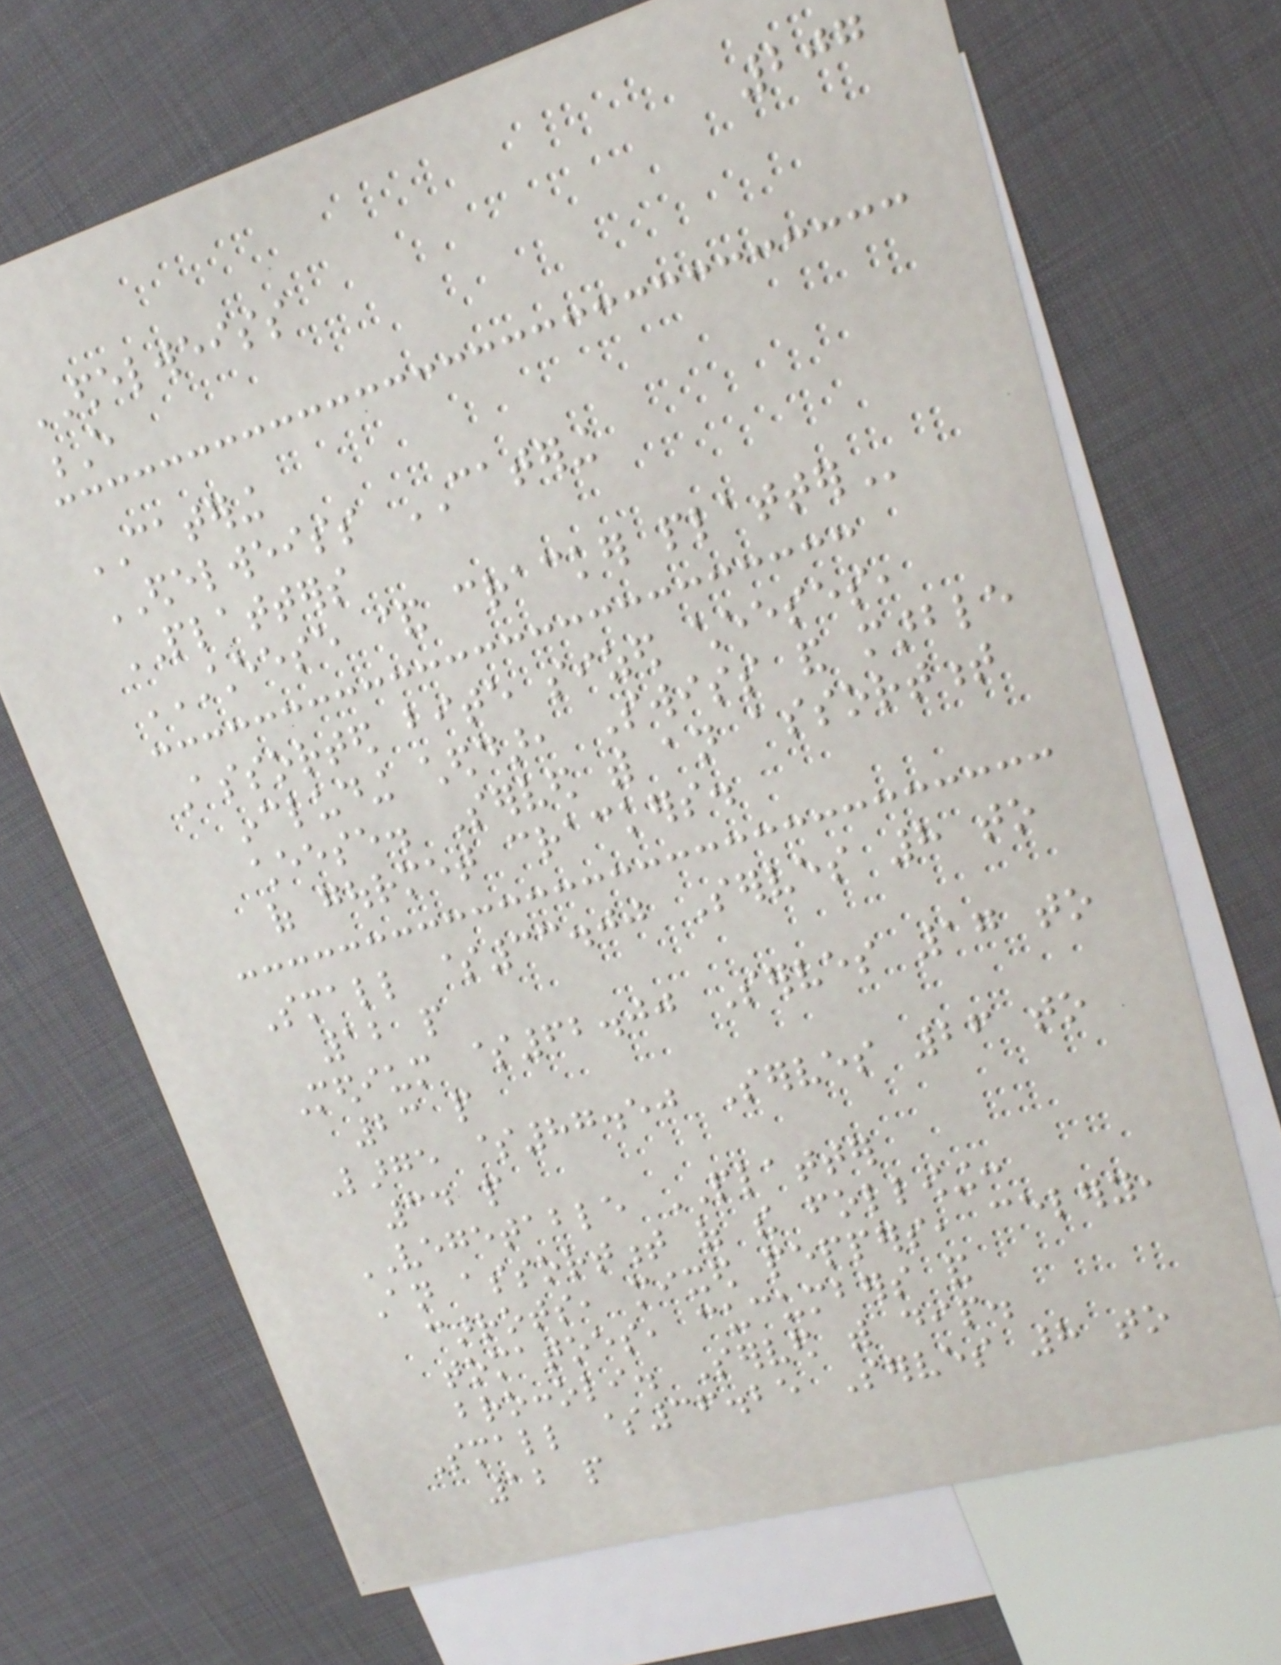207
EDELWEISS
E
CATERING
EDELWEISS CATERING
PLATTERS
CHEESE & CRACKER PLATTER
Assorted bite sized cheeses,
including cheddar, Swiss and marble
cheese. Served with an assortment
of gourmet crackers.
Small $33.00 Serves 8 to
12 people
Medium $62.00 Serves 17 to
23 people
Large $87.50 Serves 26 to
34 people
VEGETABLE PLATTER
An assortment of the following:
carrots, mixed peppers, celery,
tomatoes, cucumbers and
broccoli. Served with dip.
Small $36.25 Serves 8 to
12 people
